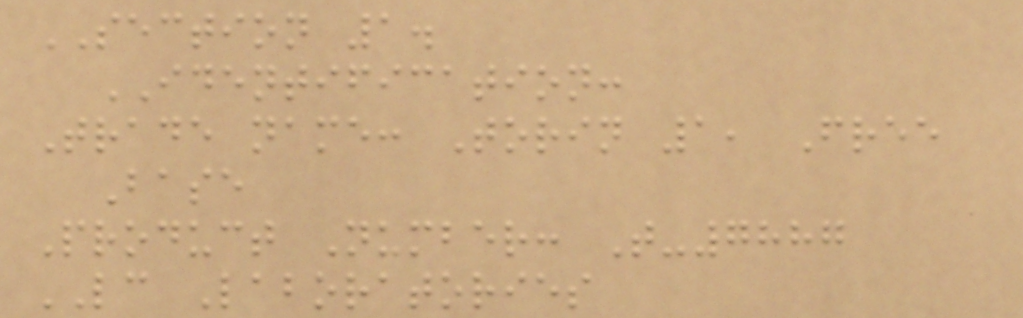SECTION 1.
IDENTIFICATION:
Trade name: Torin 1, Free
Base
Product Number: T-7887
LC Laboratories
